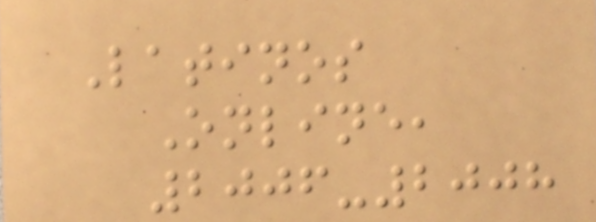Latinos
Online,
2006-2008
